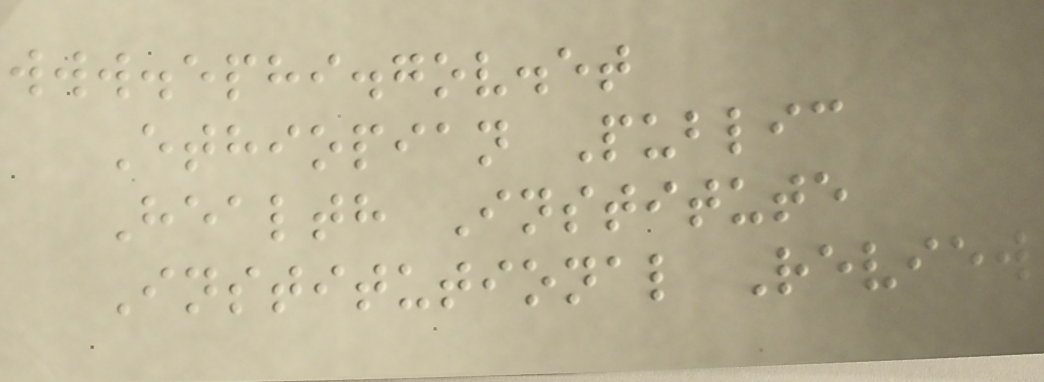www.ephi.gov.et
Ethiopian Public
Health Institute
Institutional Review
